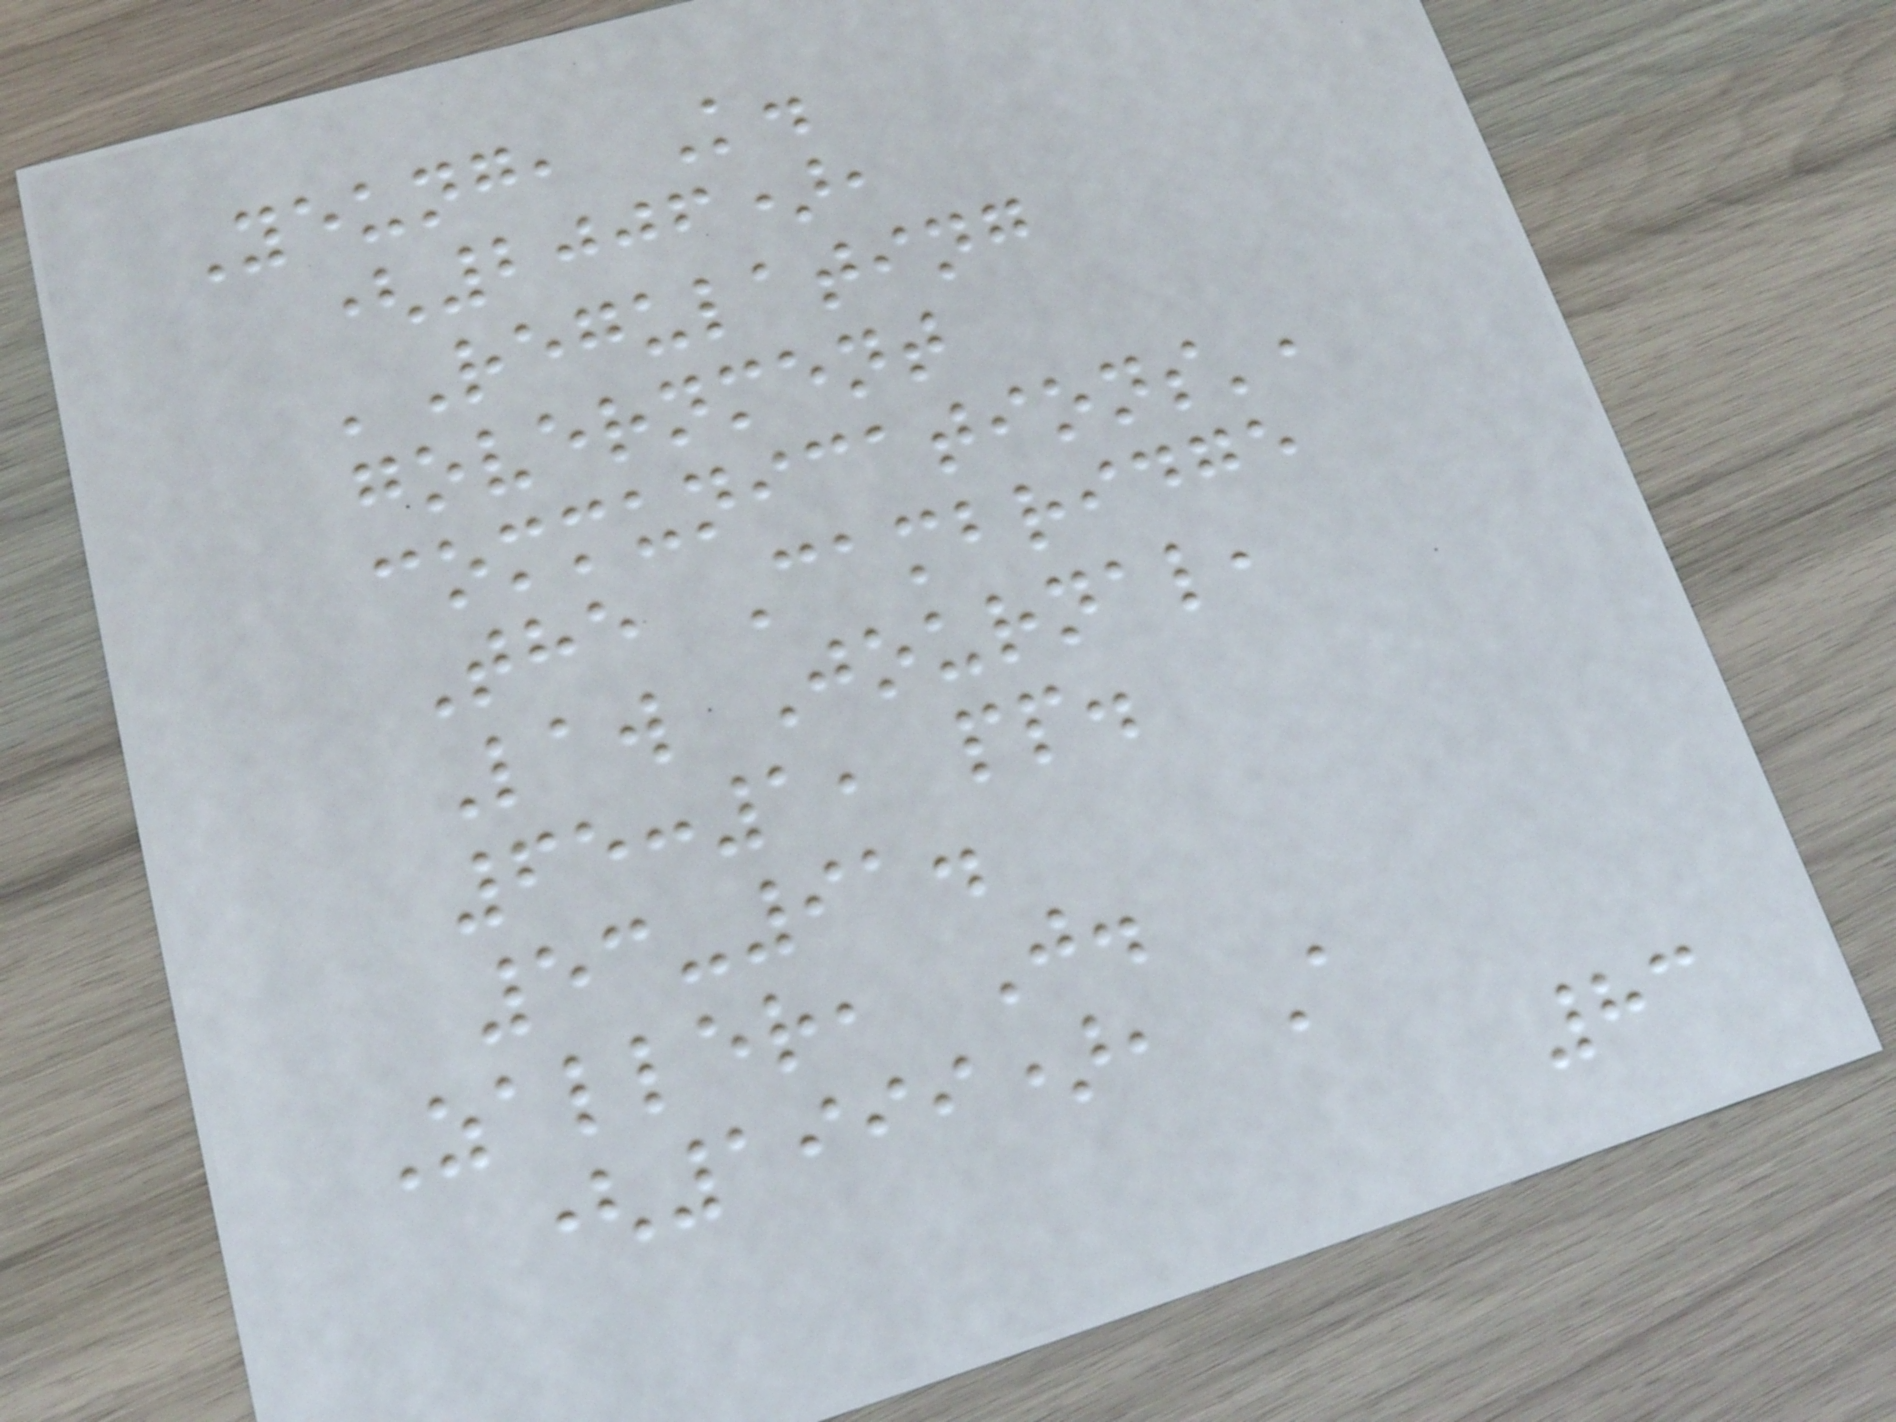Yeung, K.
(2006),
'Regulating
government
communications',
The Cambridge
Law Journal,
65:1, pp.
53-91.
Zaller, J.
(1999), A
83
